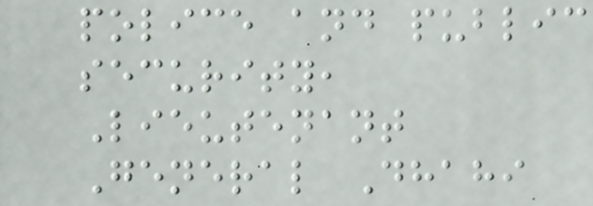police and public
security,
Lieutenant
General Dhahi
